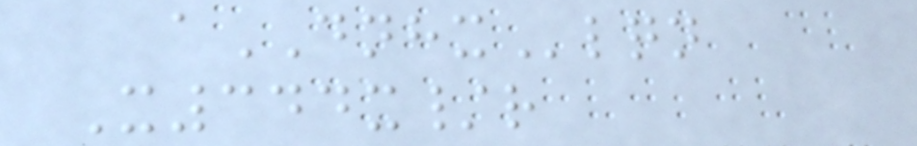aDNHXlqn
X344x/r
